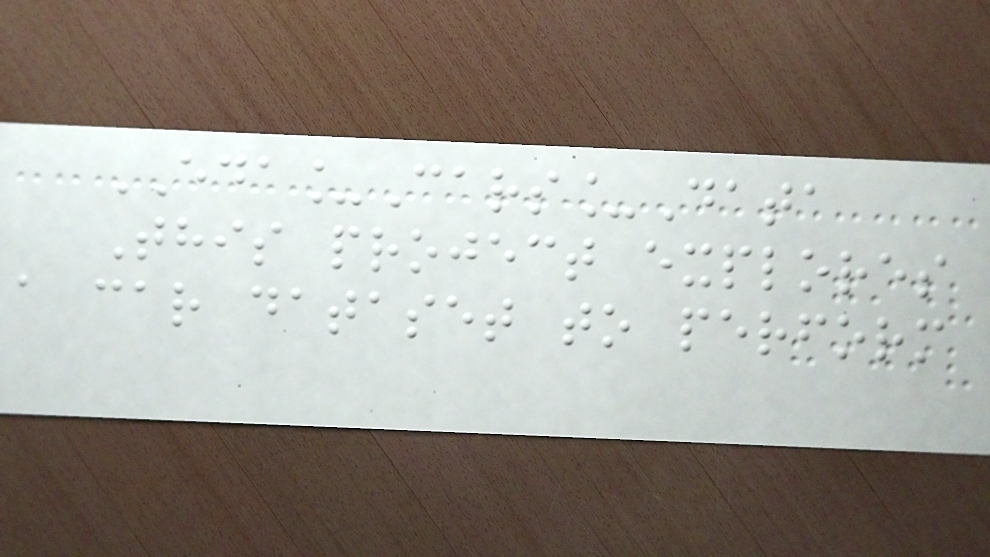EDA_Cars_Data
This project explores
a car dataset to perform
